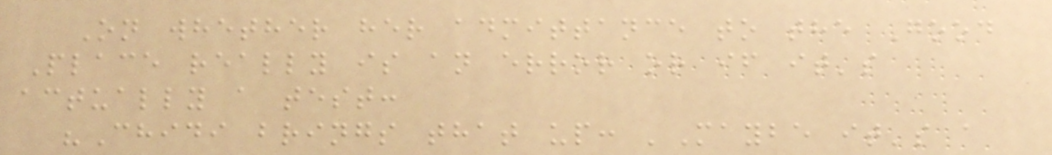On whether her admittance to the Good
Place really is an error or if it's
actually a test:
"Chidi brings that up: 'Maybe it's a
